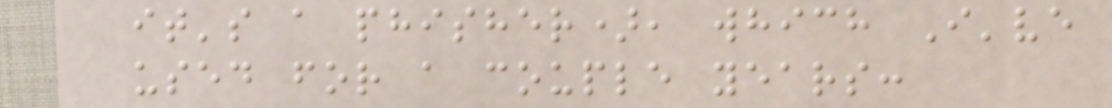it's a phisher), which I've
used for a couple years:
